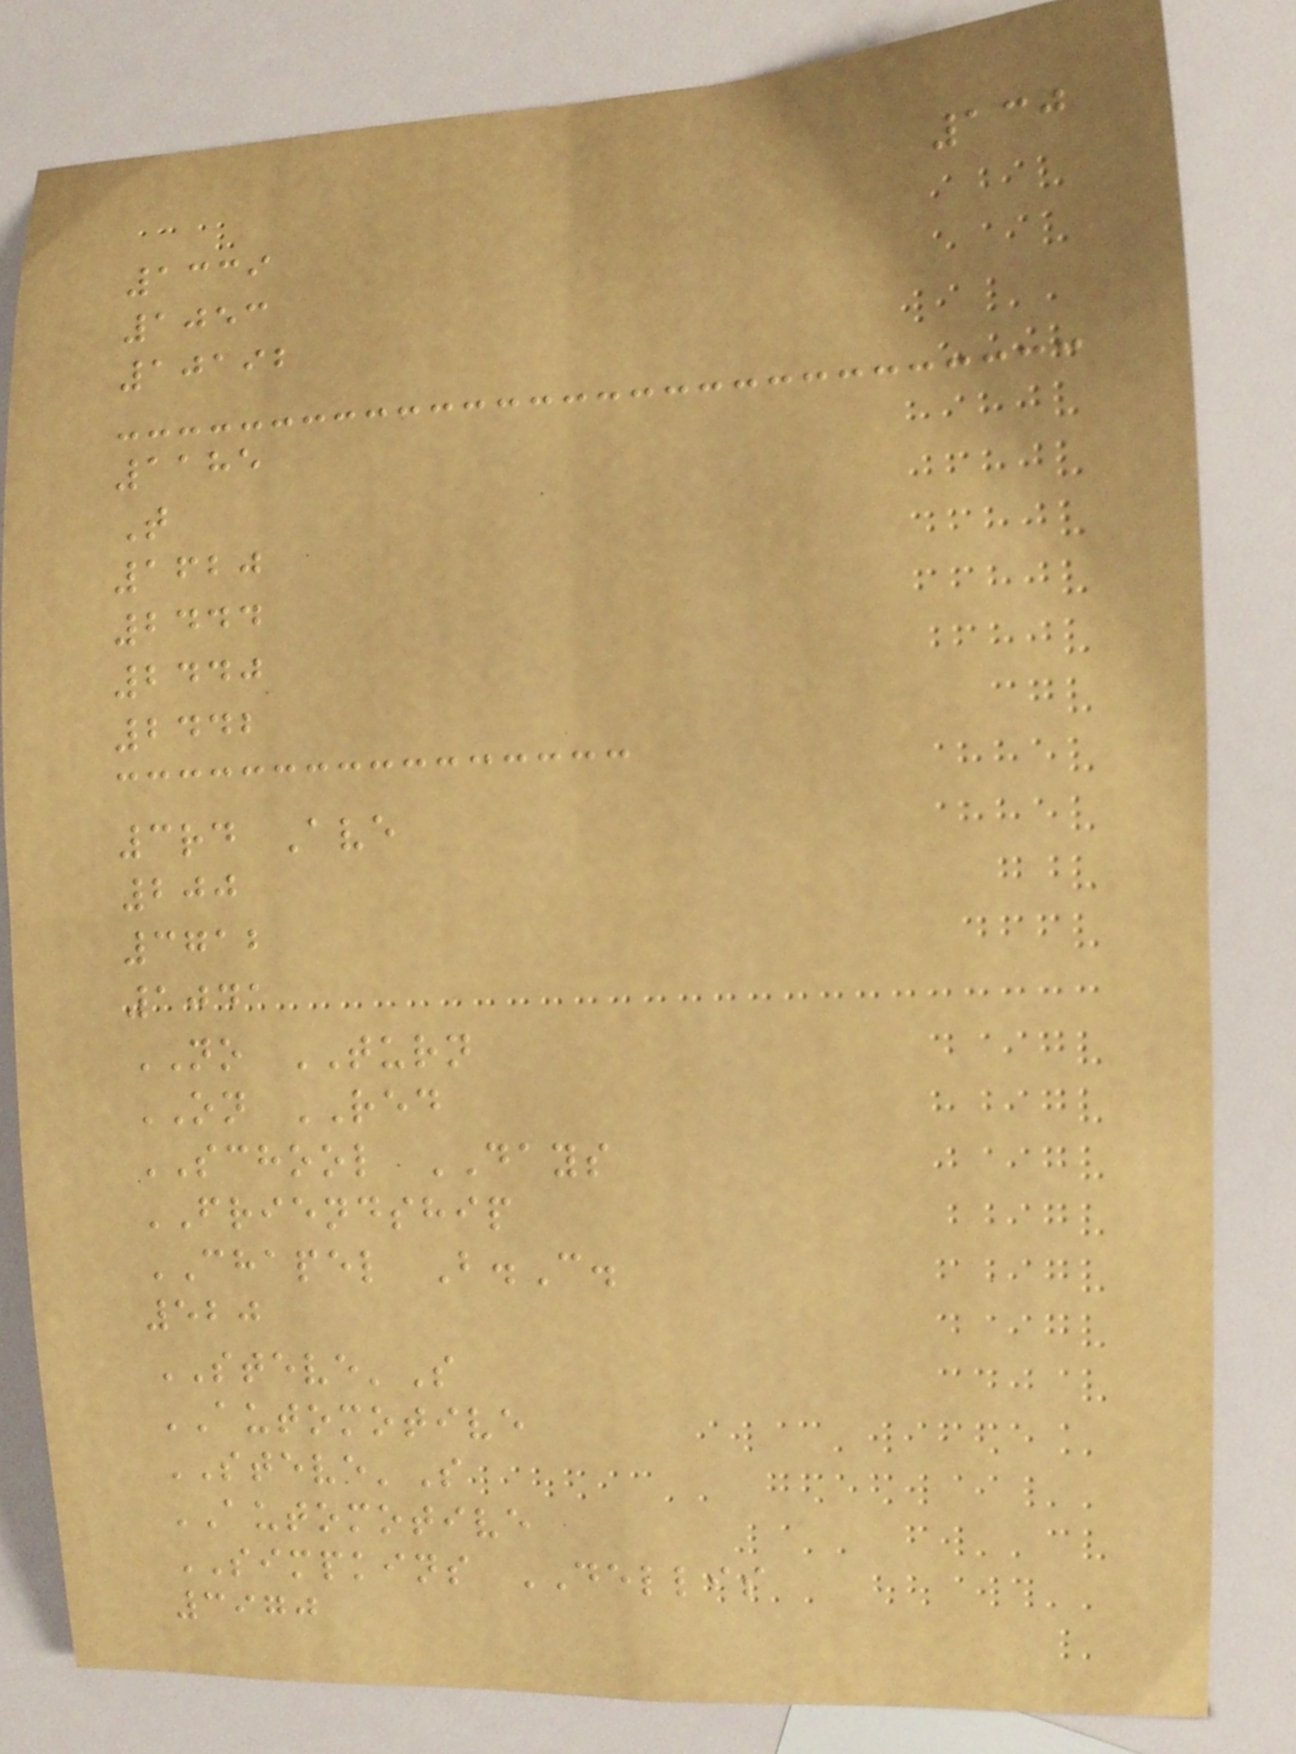130
1339
1053
10192
1185
T
1620
2444
2440
2442
3rd Ave
200
3712
1041
NO TURN
ON RED
SCHOOL DAYS
FRIENDSHIP
CHAPEL B.C.
520
STEVE'S
AUTOMOTIVE
STEVE'S
AUTOMOTIVE
SIMPKINS DELLIS
3970
